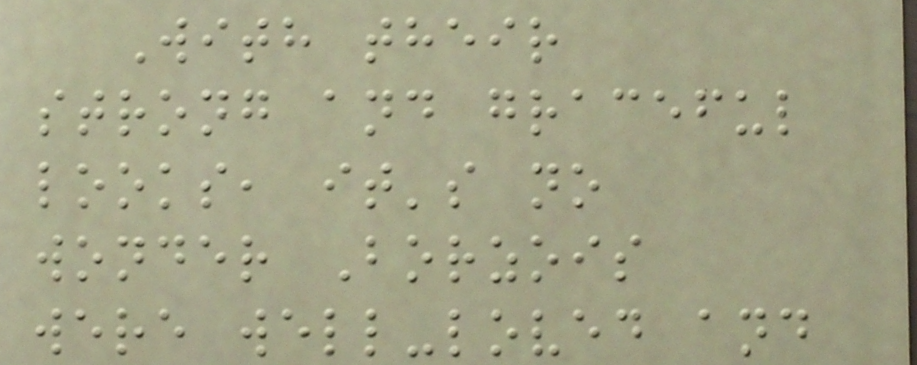With their
strong and graceful
looks, it's no
wonder Borzois
were well-loved and
